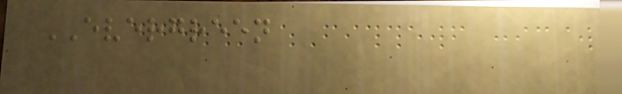EVERGREEN
